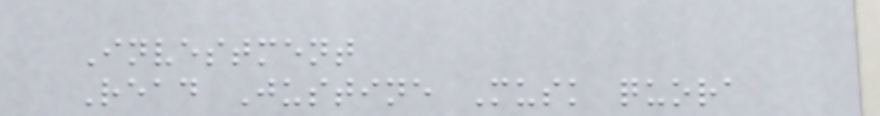Investment
Read Justine Musk quora
